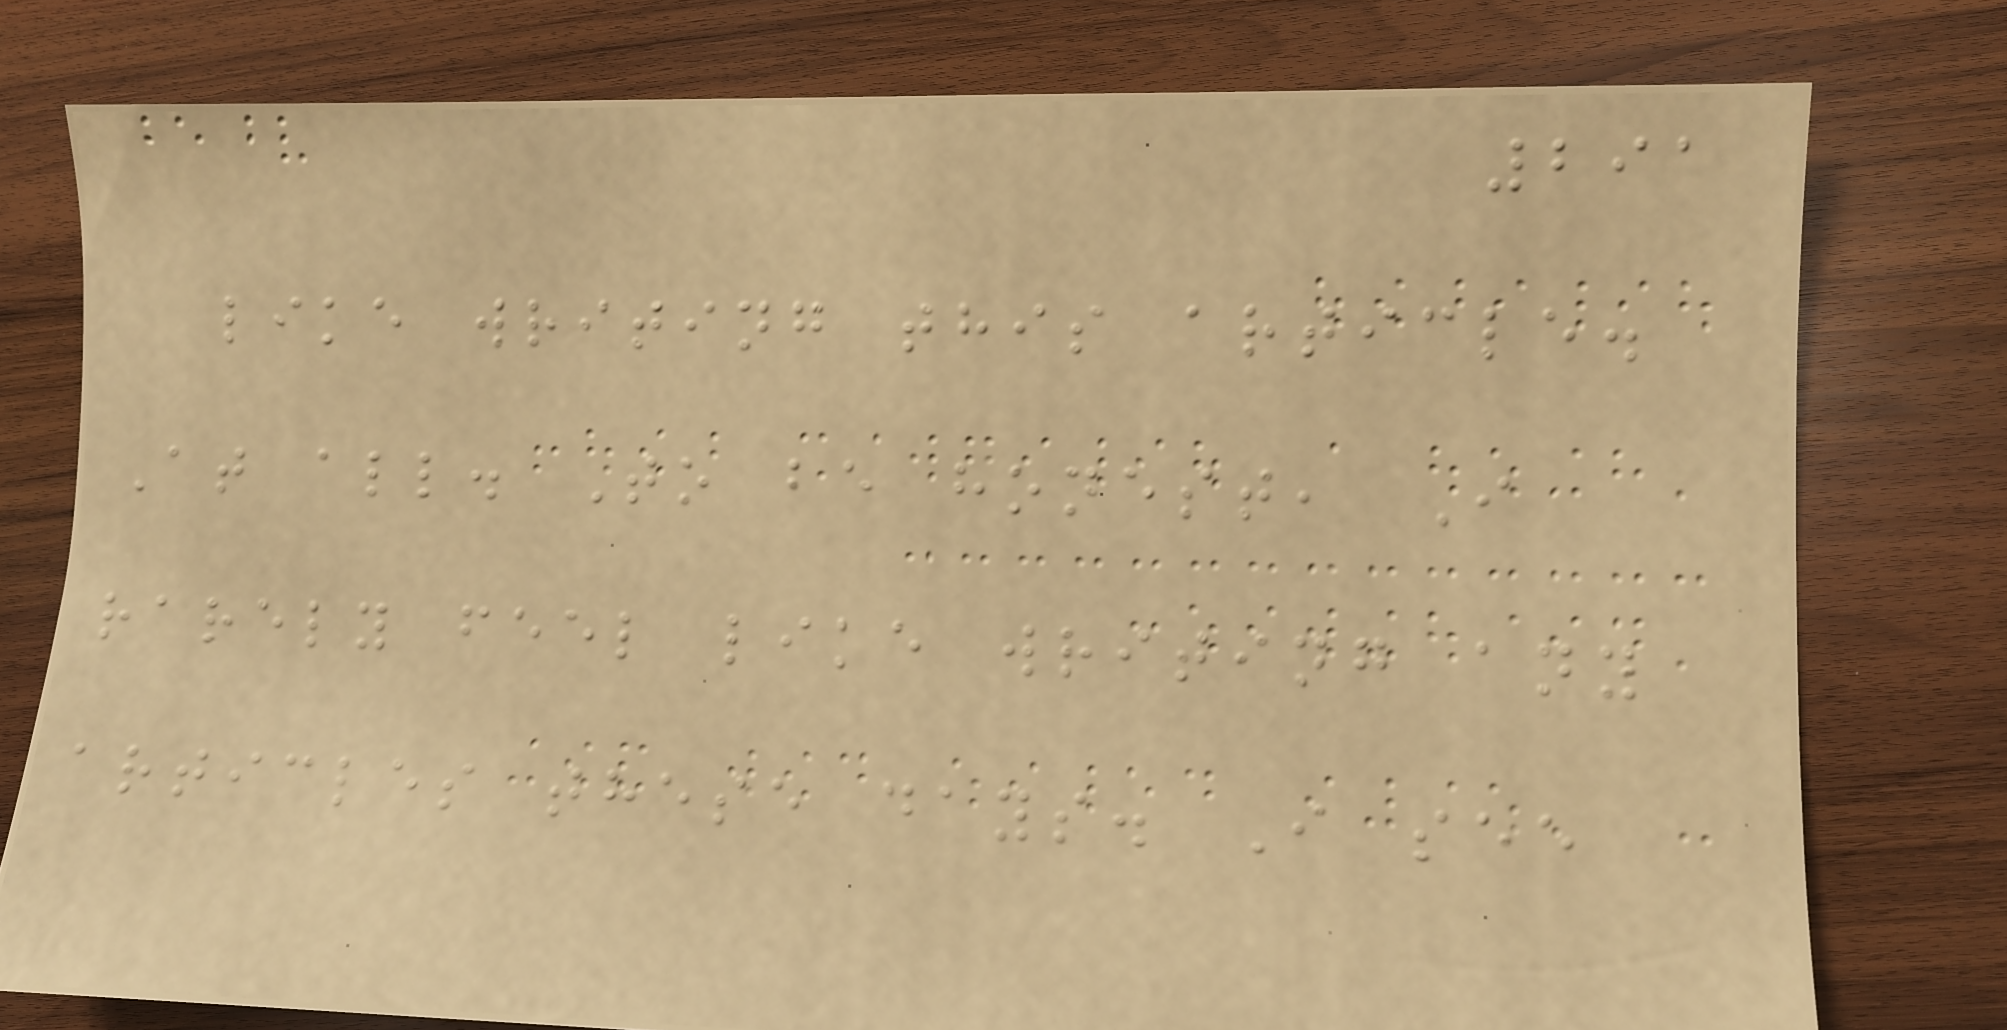291
like writing this article.
At all. To be honest, I
rarely feel like writing any
articles these days. I see
